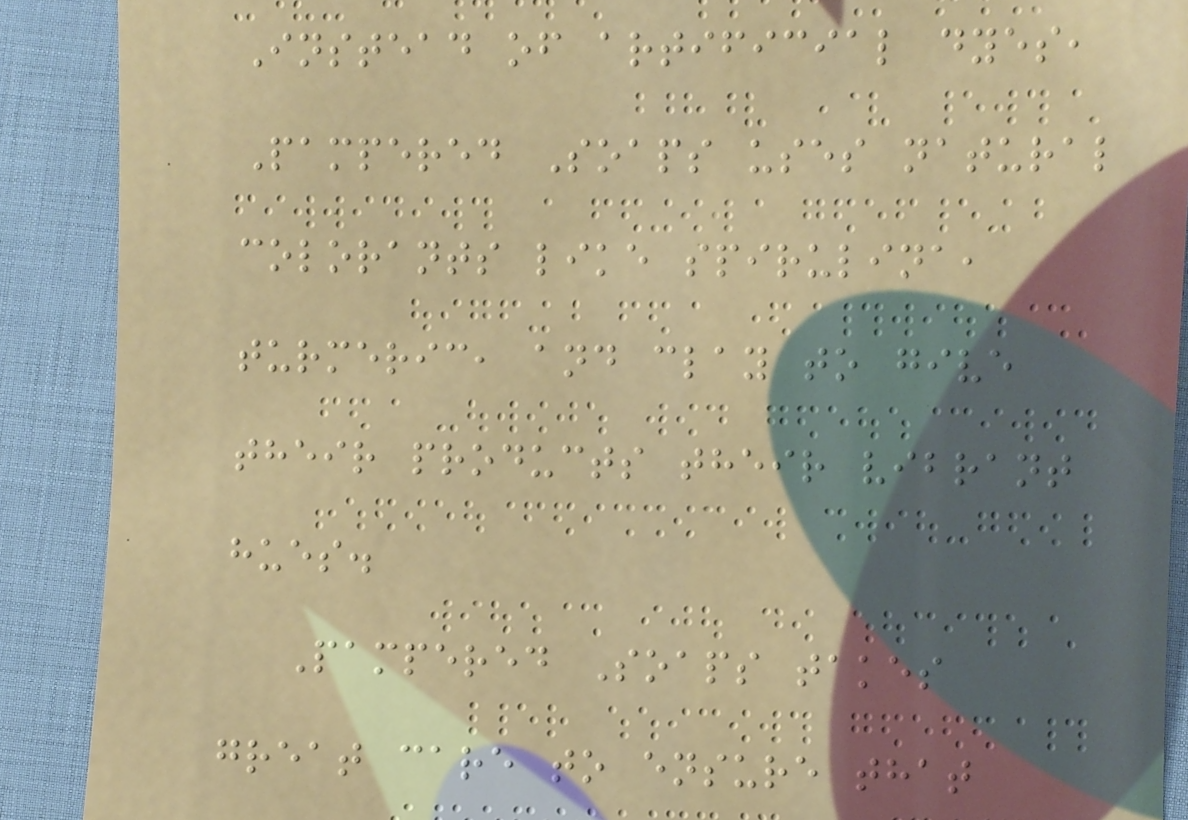Instead of artificial dyes,
Pampered Soaps uses natural
colorants like spirulina,
turmeric, and clay to give
their products their vibrant
hues.
Pampered Soaps takes
great care to ensure that
